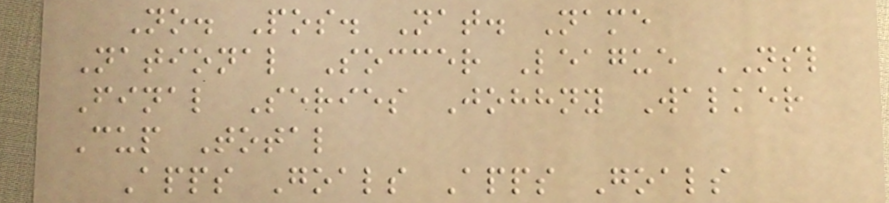No. Pos. Nat. Name
National Soccer League NSL
Final Series Johhny Walker
Cup Total
Apps Goals Apps Goals
